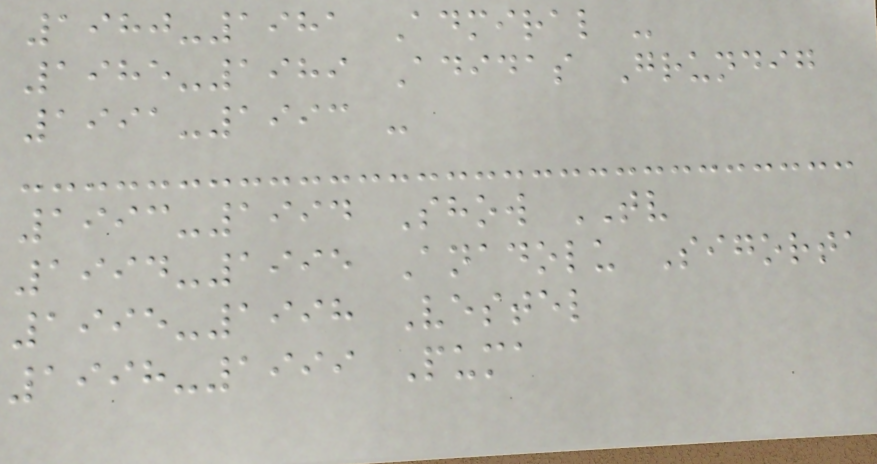1980-1981 Admiral -
1985-1989 Adidas Grundig
1991-1993 -
1993-1994 Show TV
1994-1995 Anadolu Sigorta
1995-1998 Vestel
1998-1999 Puma
